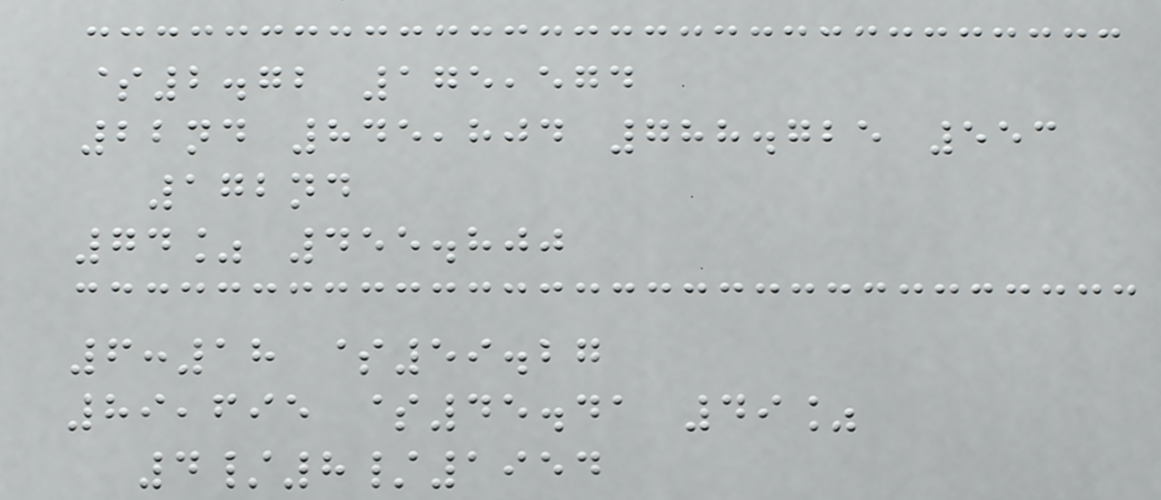$2.72 175,574
22nd 845,804 788.725 553
172nd
74% 455.800
6:18 $59.27
89,695 $45.41 49%
4/8/1954
